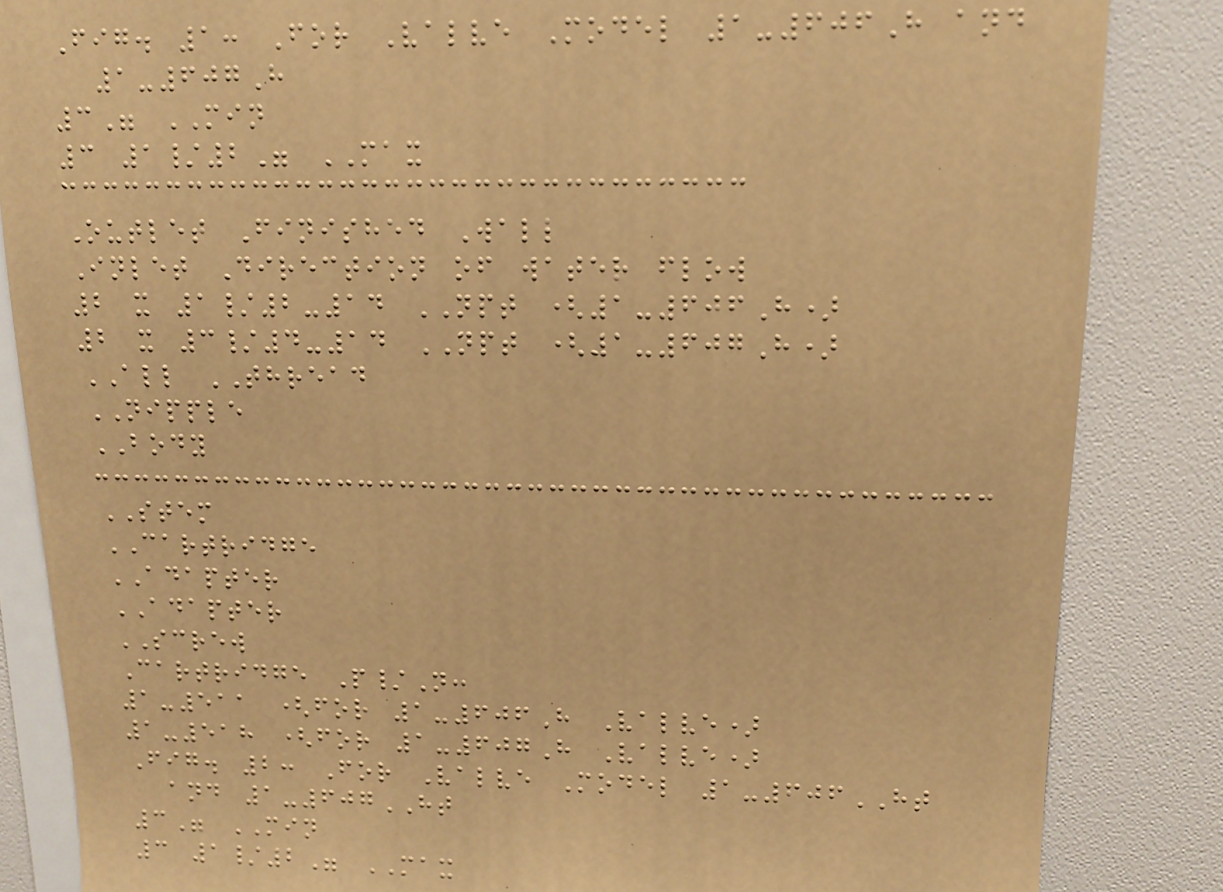Fig. 1: For Valve Model 1-606H and
1-607H
3" MIN
3 1/2" MAX
Outlet Finished Wall
Inlet Direction of water flow
2 x 1/2-14 NPT (1-606H)
2 x 3/4-14 NPT (1-607H)
ALL THREAD
NIPPLE
BODY
STEM
CARTRIDGE
ADAPTER
ADAPTER
SCREW
Cartridge P/N:
1-511 (for 1-606H Valve)
1-518 (for 1-607H Valve)
Fig. 2: For Valve Model 1-606HT
and 1-607HT
3" MIN
3 1/2" MAX
